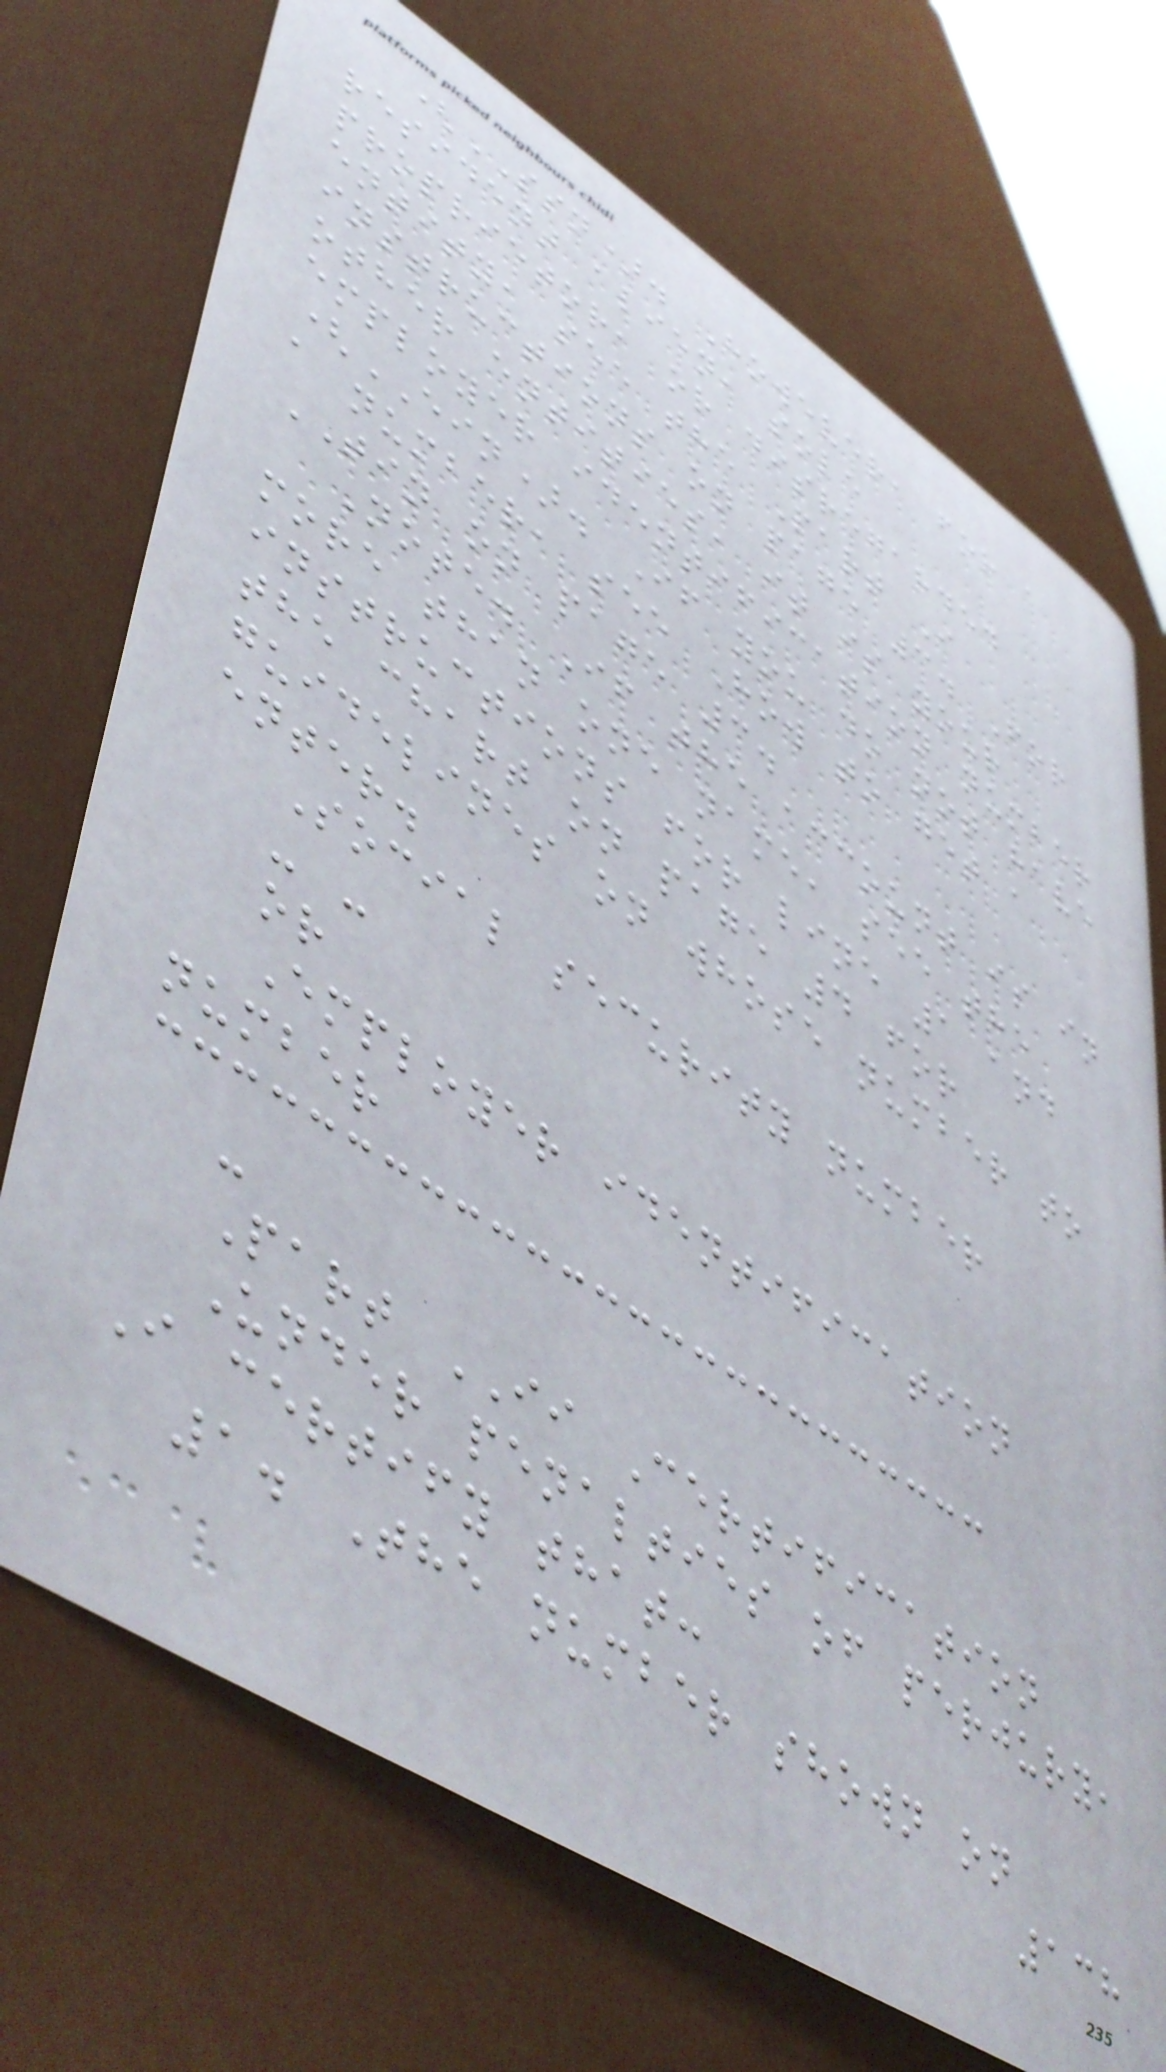(SSN). However, for a
resident alien, sole
proprietor, or disregarded
entity, see the Part I
instructions on page 3. For
other entities, it is your
employer identification number
(EIN). If you do not have
a number, see How to get a
TIN on page 3.
Note. If the account is in
more than one name, see the
instructions for line 1 and
the chart on page 4 for
guidelines on whose number to
enter.
Social security number
- -
or
Employer identification
number
-
Part II Certification
Under penalties of perjury,
I certify that:
1. The number shown on
138
